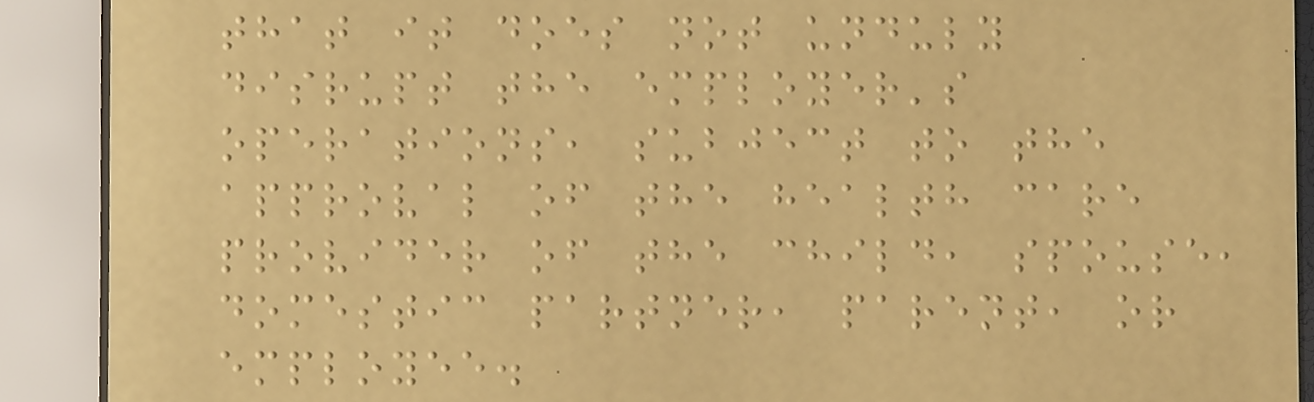that it does not unduly
disrupt the employer's
operations, subject to the
approval of the health care
provider of the child, spouse,
domestic partner, parent, or
employee.
